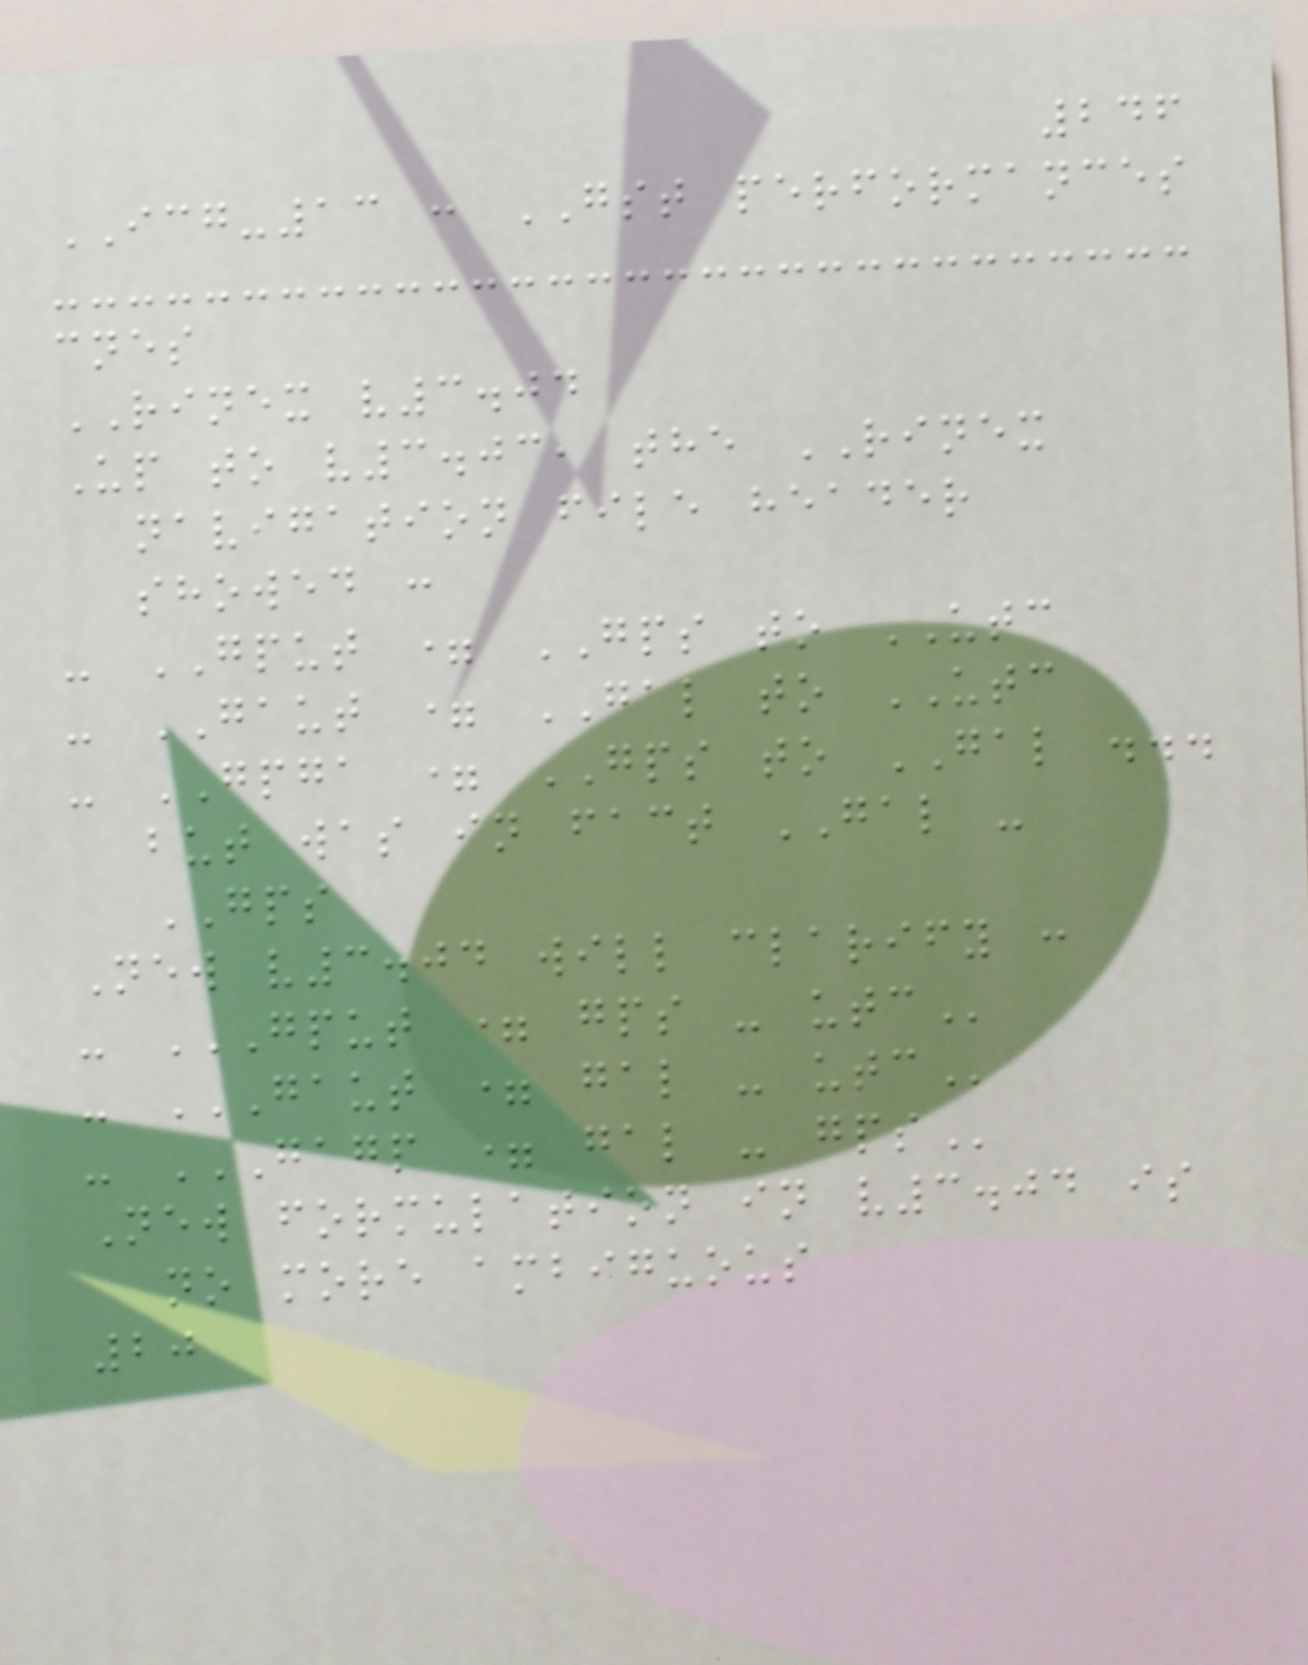246
ICG-13 : GST performances
cnes
RINEX v3.04
Up to v3.03, the RINEX
navigation file header
showed :
- GPUT = GPS to UTC
- GAUT = GAL to UTC
- GPGA = GPS to GAL ...
but was in fact GAL -
GPS
New v3.04 will clarify :
- GPUT = GPS - UTC
- GAUT = GAL - UTC
- GAGP = GAL - GPS
New formulation in v3.04 is
no more ambiguous
20
